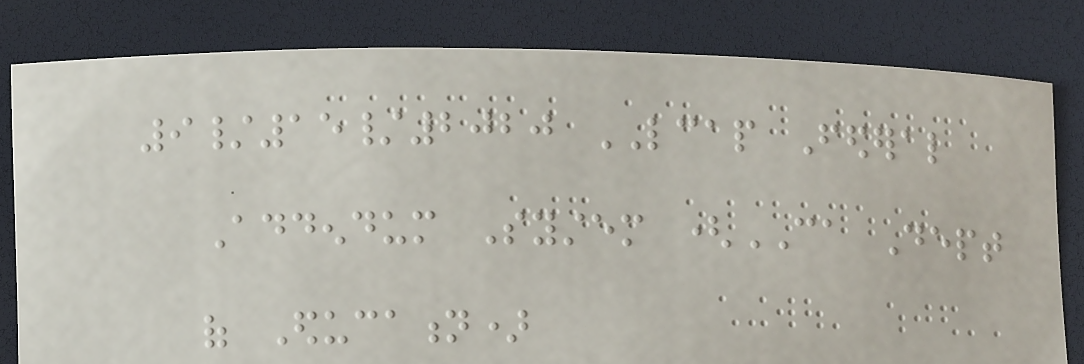9/15/2020 LCAP Federal
Addendum System (CA Dept
of Education)
